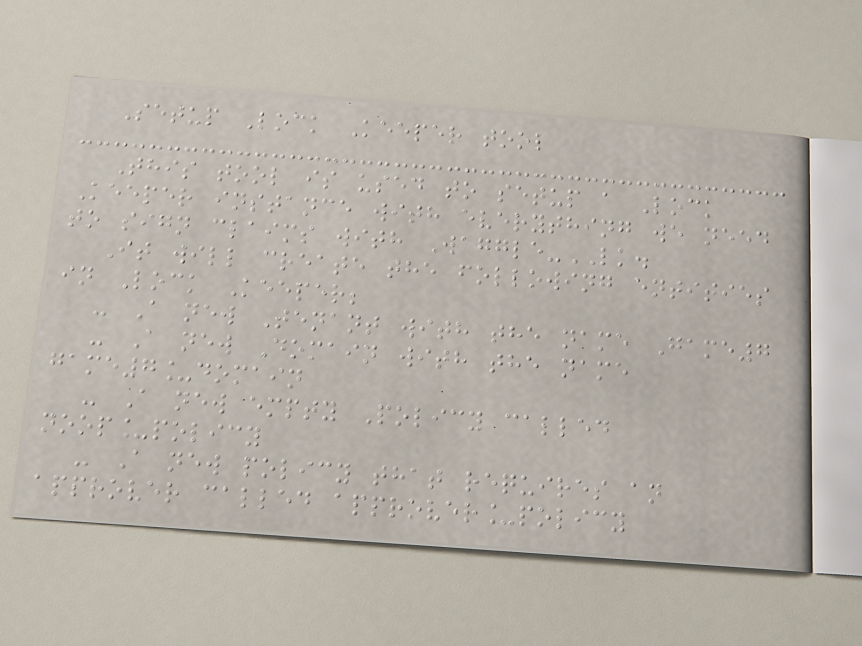Setup Lock Keeper tool
This tool is used to setup a Lock
Keeper instance with everything we need
to sign claims with Waggle-LK.
It will create the following entities
in Lock Keeper;
- A new Tenant with the name Game7
- A new Domain with the name
game7_domain
- A new empty Policy called
noop_policy
- A new policy that requires an
approver called approver_policy
